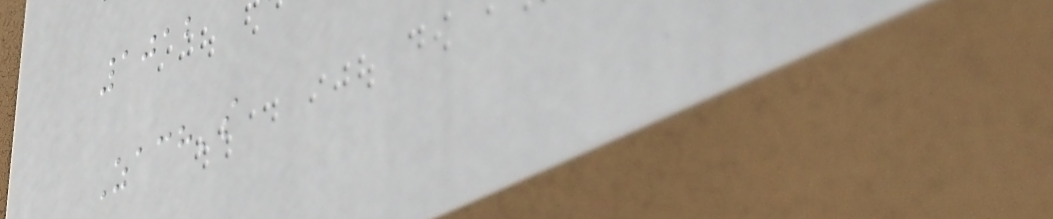1012
Zach's
